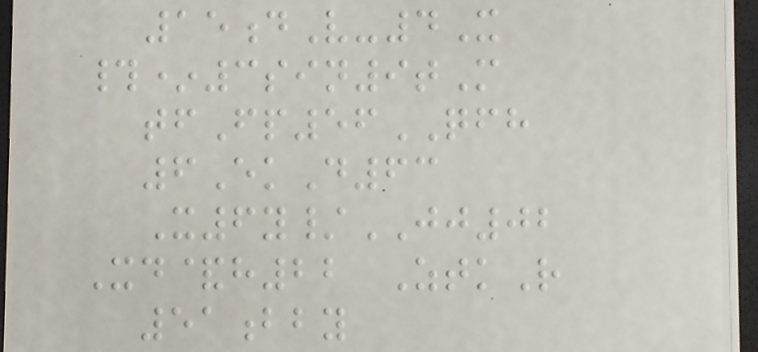15dV-4X
#*3sin9tM
tfFp56QFH
6EkD63
X6y/JJ02
Xd&h22 ZtkR
51bby
